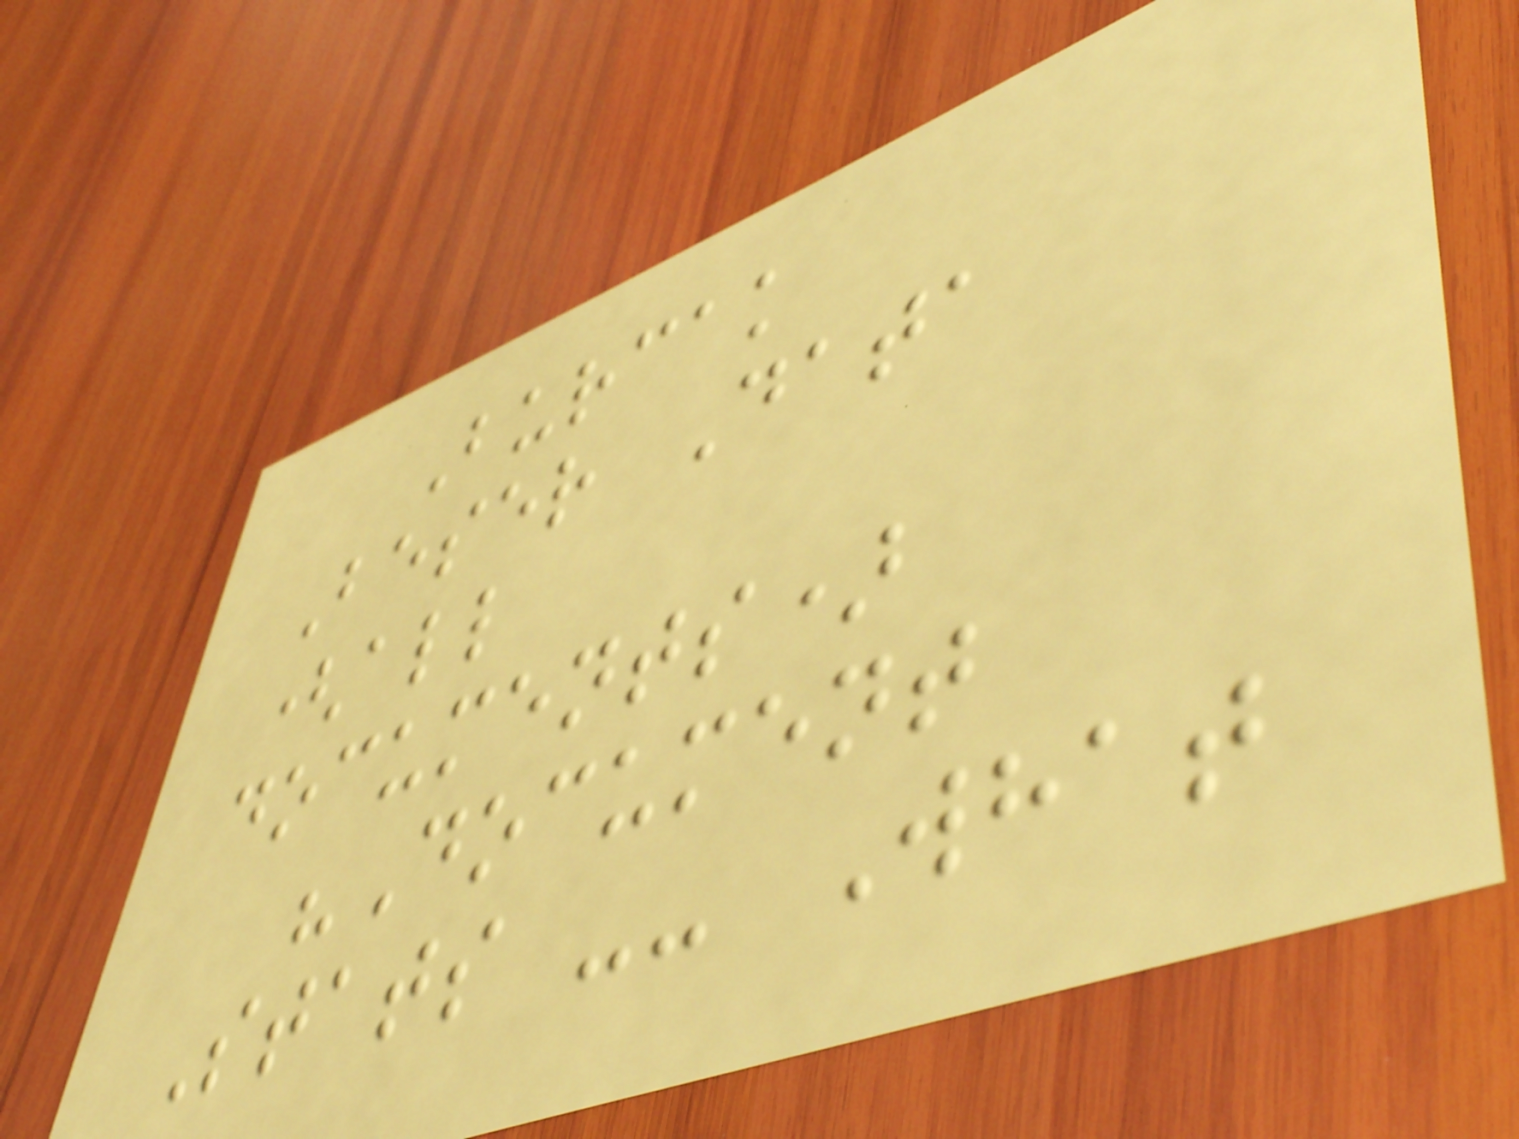Burcak
Beser Data
(all
documents)
"Document
Stats -- What
